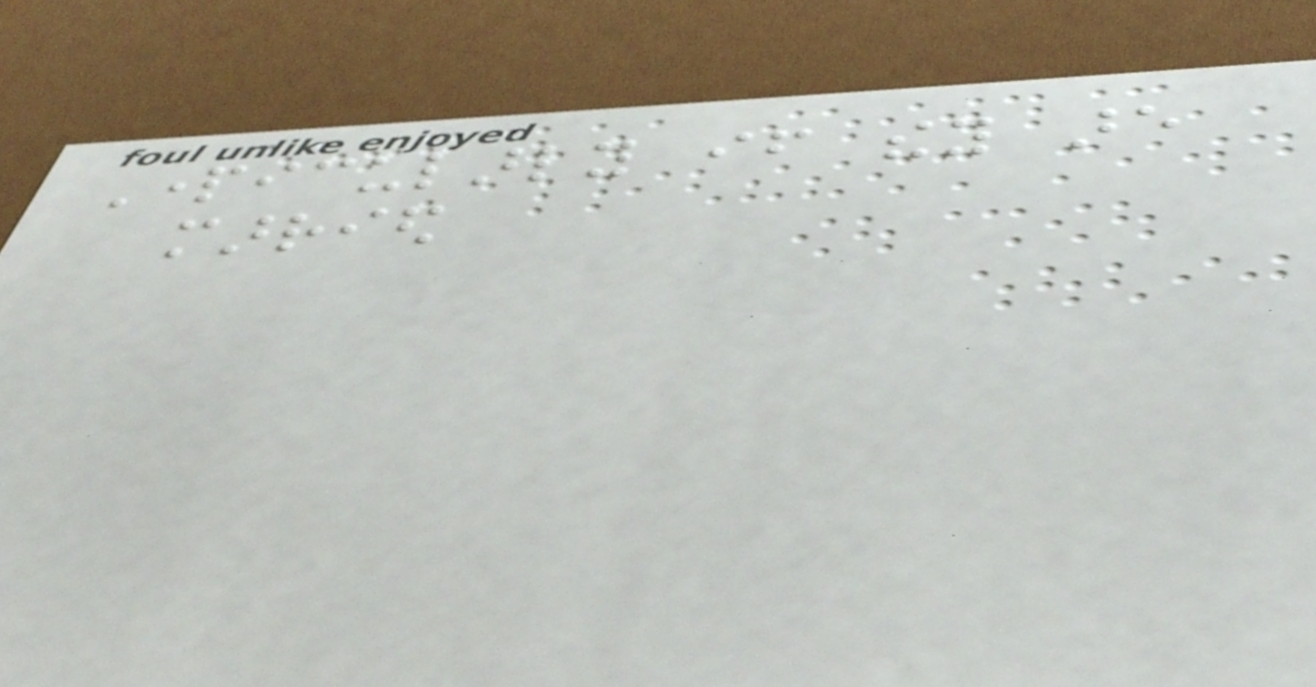Particularly if they are
married
